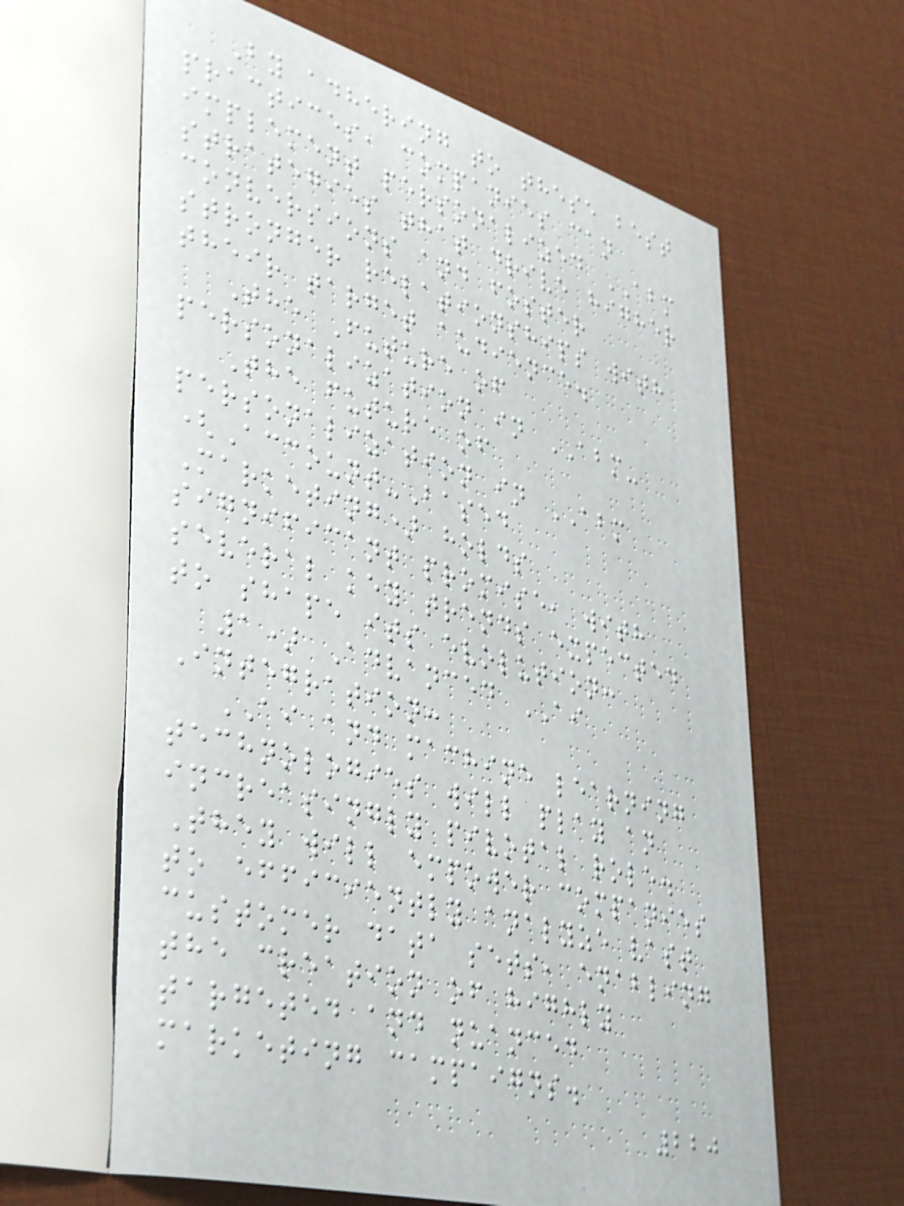By adhering to these best
practices, companies can
implement personalized ABM
strategies that drive higher
conversions and foster
stronger relationships with
their target audience.
The Future of
personalization in ABM-
The future of
personalization in ABM
(Account-Based
Marketing) holds
significant promise, with
several key trends expected
to shape its evolution:
1) Advanced AI
Integration:
AI and machine learning
technologies will play an
increasingly pivotal role.
They will empower companies
to efficiently analyze vast
customer data sets, enabling
the creation of highly
targeted and nuanced
marketing campaigns.
220
